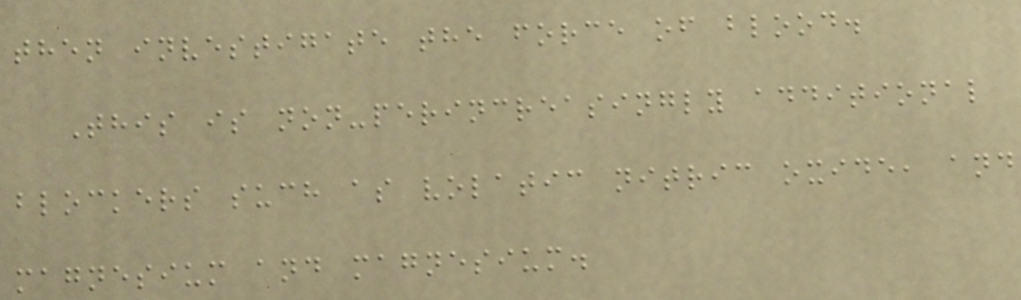then investigate the force of blood.
This is non-perincreasingly additional
blockers such as volatic nitric oxide, and
magnesium and magnesium.
